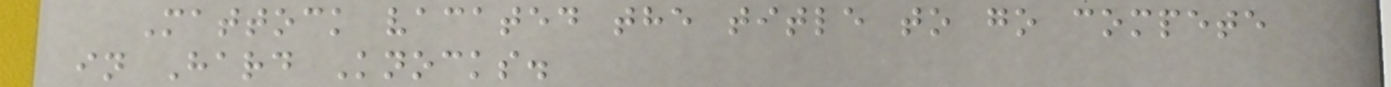Mattock vacated the title to go compete
in Hard Knocks.
